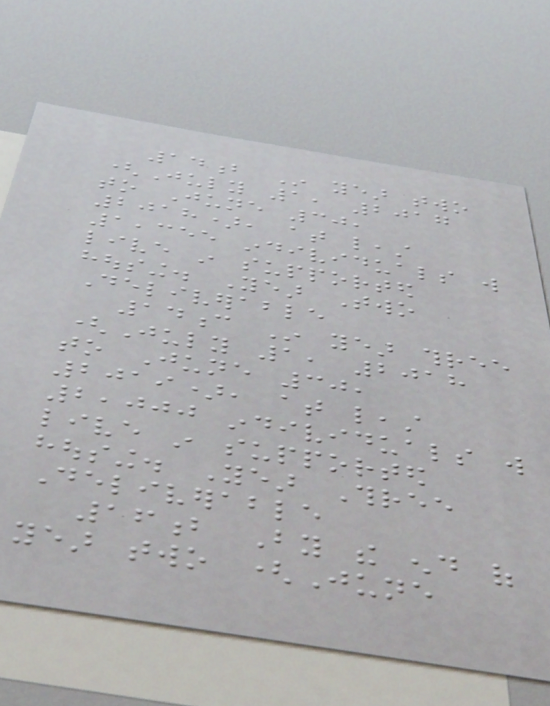14b In year two
(July 1, 2017
to June 30,
2018), at least
1,355 individuals will
live in supported
housing. Year Two
Deliverable
14c In year three
(July 1, 2018
to June 30,
2019), at least
2,000 individuals will
live in supported
housing. Year Three
Deliverable
16b By the end of
year two (June
